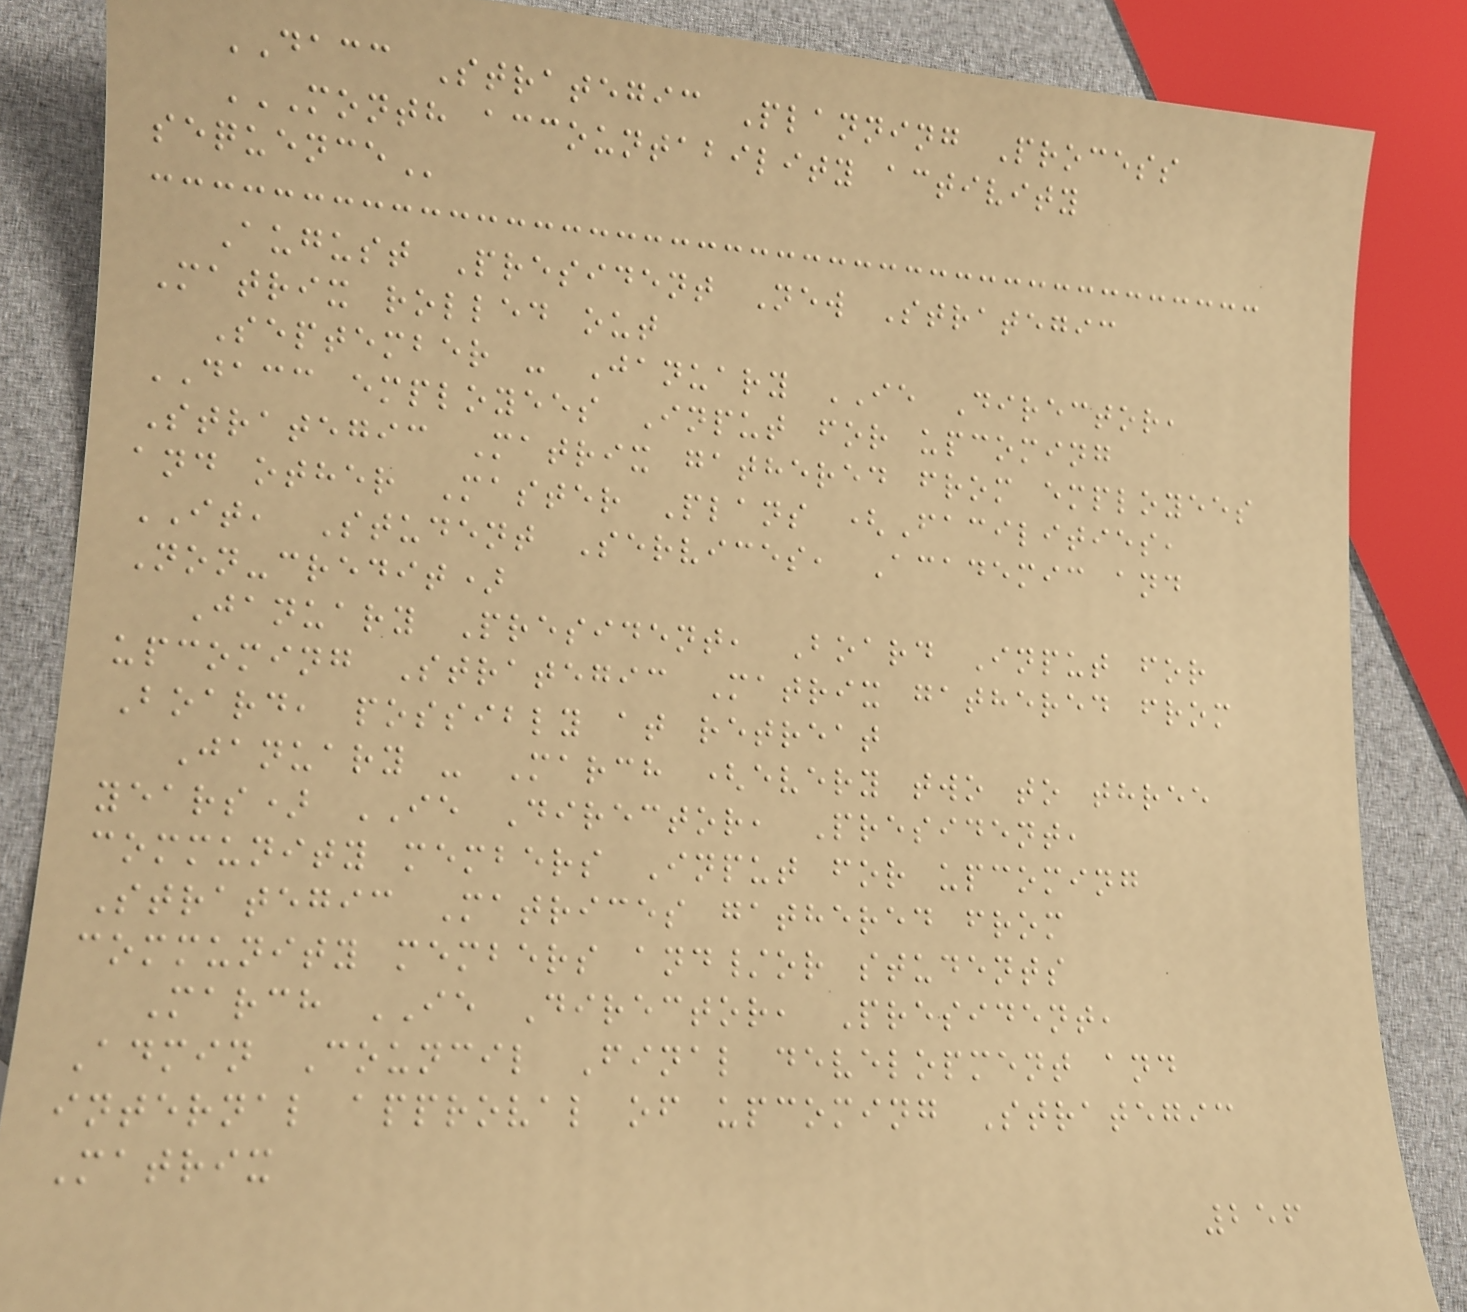DACC Strategic Planning Process
MONTH ACCOUNTABILITY ACTIVITY
SEQUENCE
August President New Strategic
Matrix rolled out
September - January IE Director,
DACC employees Input for upcoming
Strategic Matrix gathered from employees
and other Master Plans (Facilities,
IT, Student Services, Academic and
Non-credit)
January President, Board Input for
upcoming Strategic Matrix gathered from
Board, possibly at retreat
January - March (every two to three
years) IE Director, President,
community members Input for upcoming
Strategic Matrices gathered from
community members and/or students
March IE Director, President,
Admin Council Final development and
internal approval of upcoming Strategic
Matrix
256
